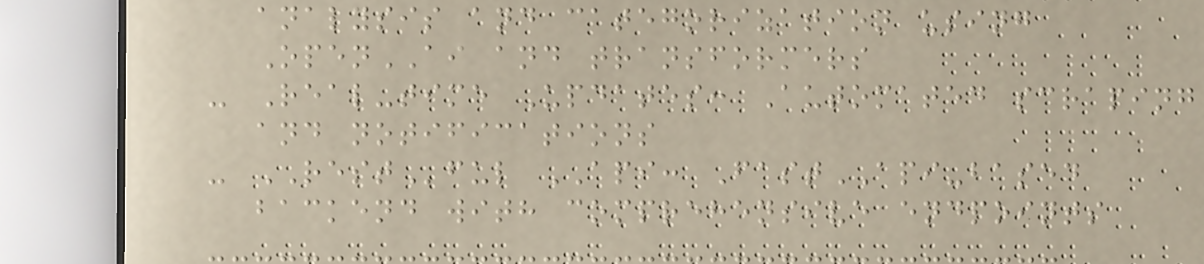analysis and categorization using
OpenAI and transformers
- Real-time Updates: Automated scraping
and notifications
- RESTful API: FastAPI-based
backend with comprehensive endpoints
